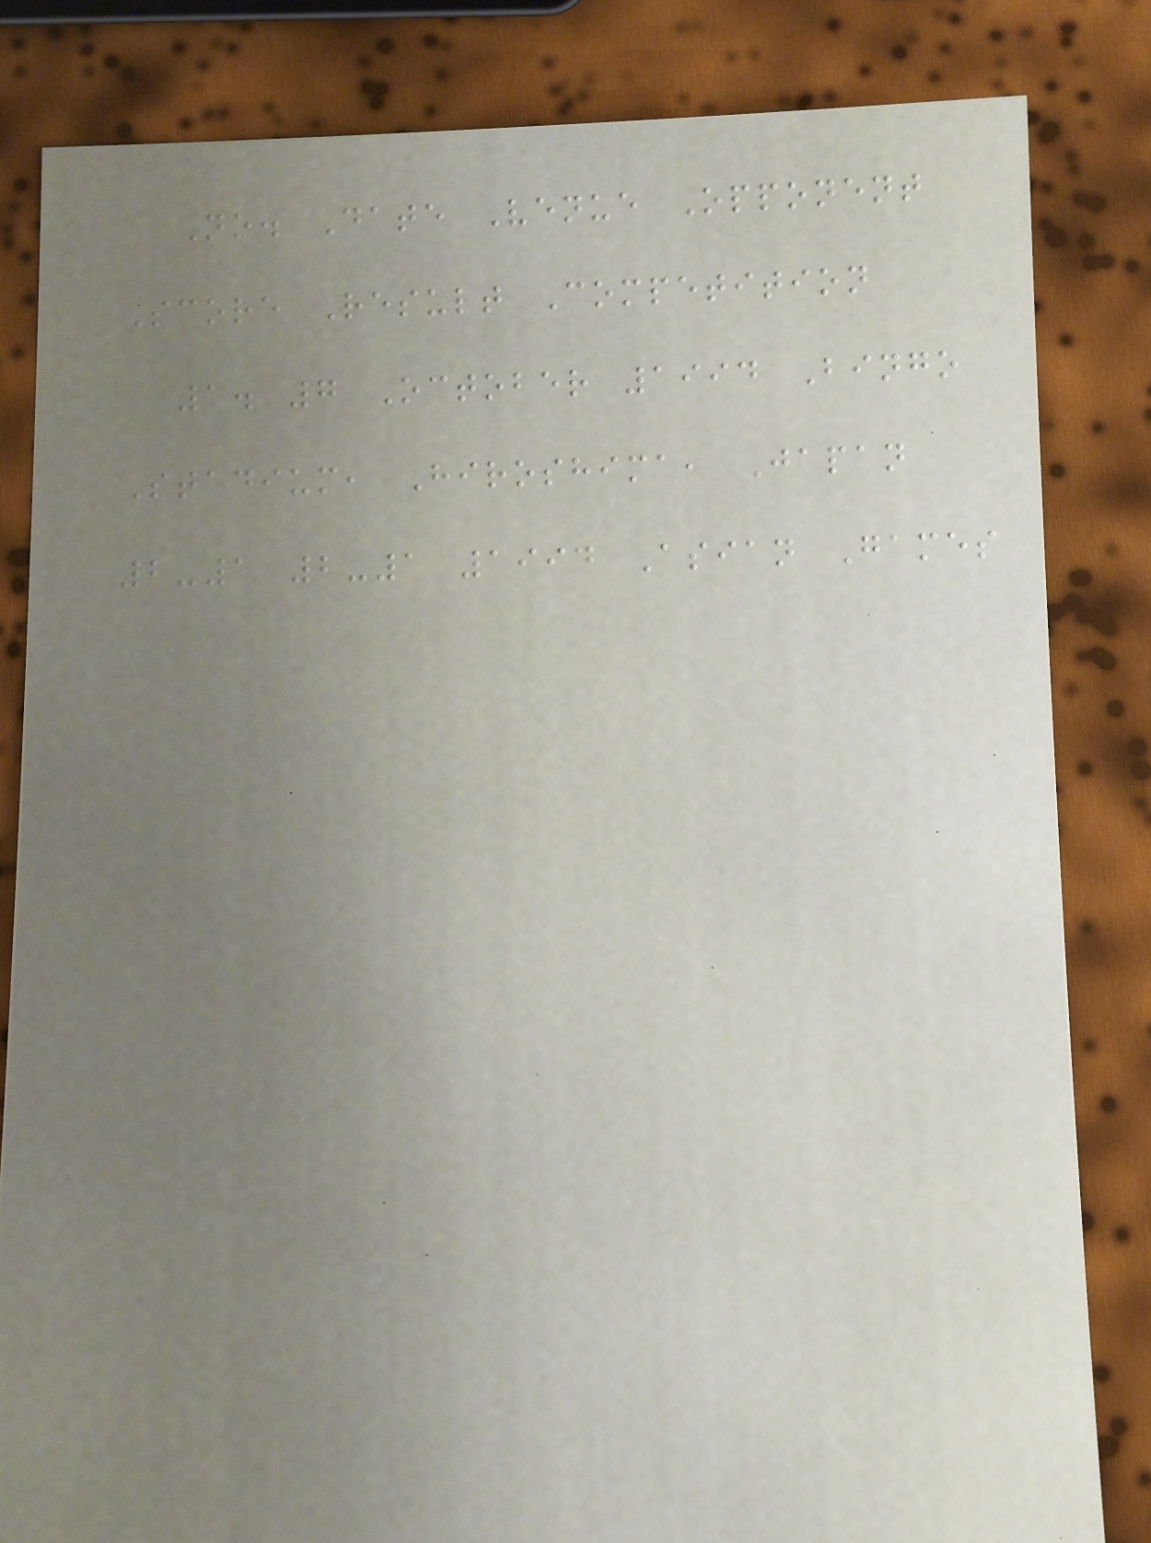No. Date Venue Opponent
Score Result Competition
1. 7 October 1994 Bingo
Stadium, Hiroshima, Japan
2-1 2-1 1994 Asian Games
